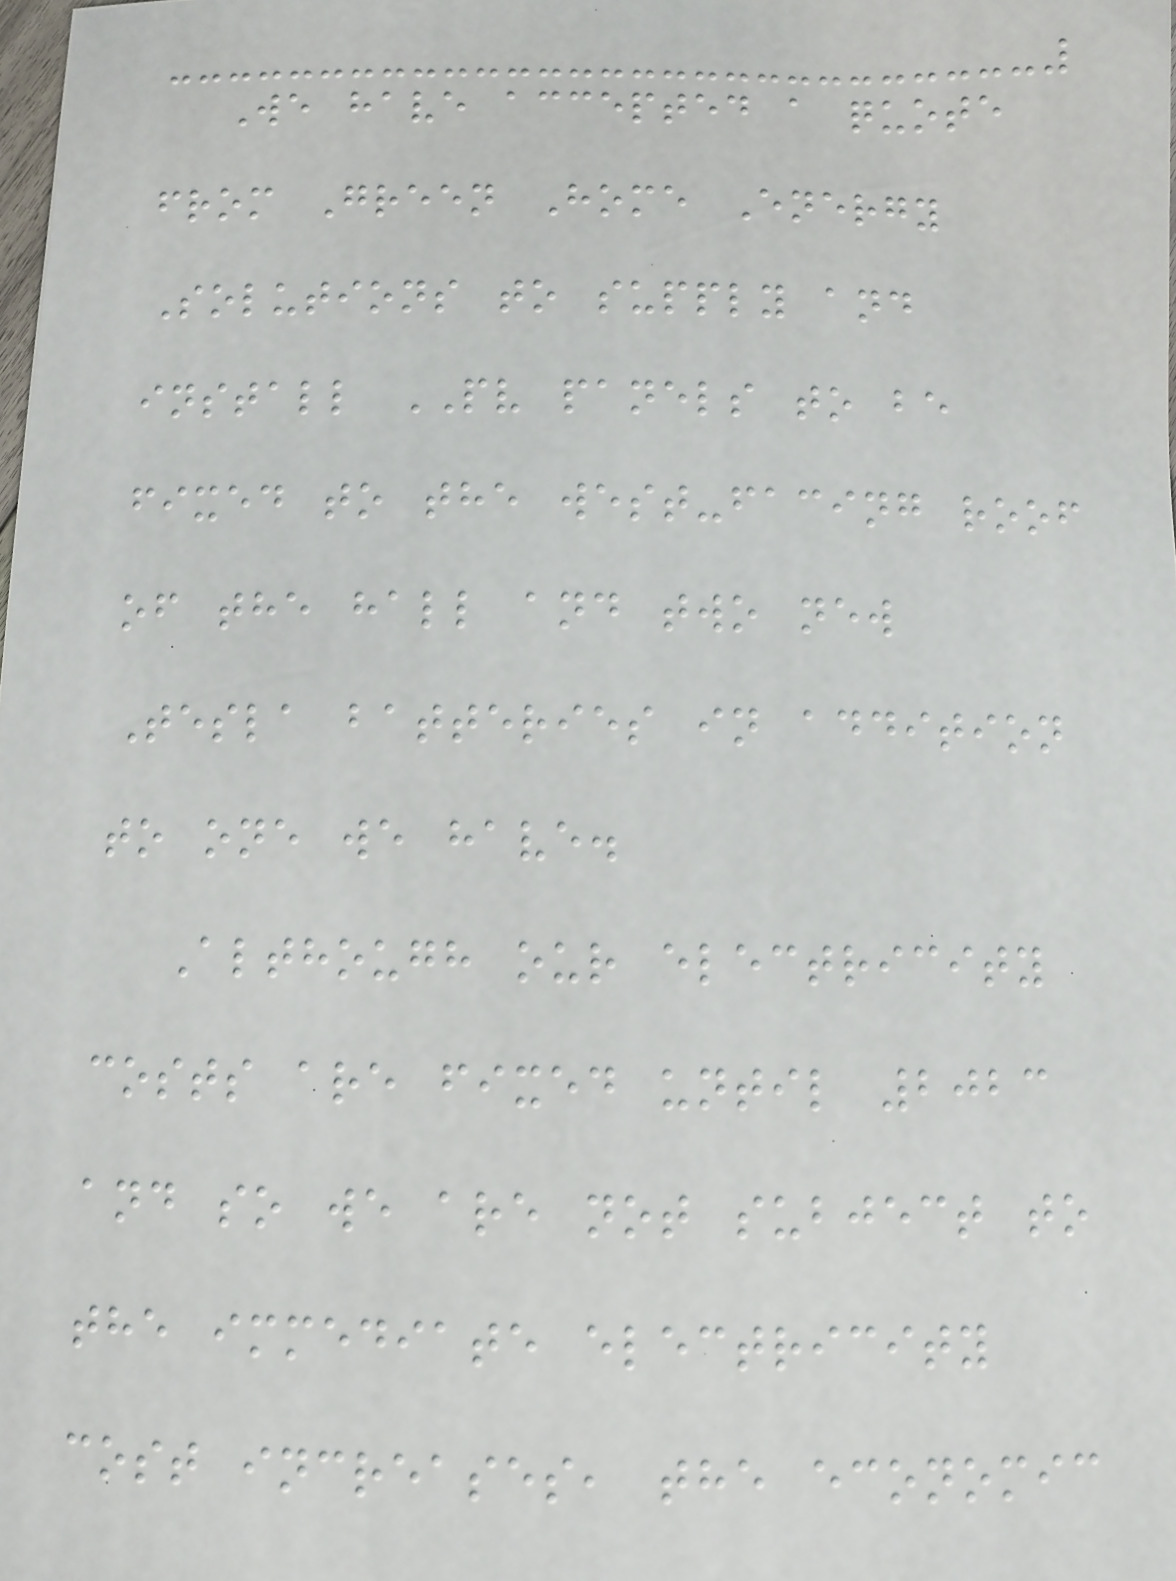We have accepted a quote
from Green Home Energy
Solutions to supply and
install PV panels to be
fixed to the west-facing roof
of the hall and two new
Tesla batteries in addition
to one we have.
Although our electricity
costs are fixed until 2023
and so we are not subject to
the immediate electricity
cost increases, the economic
